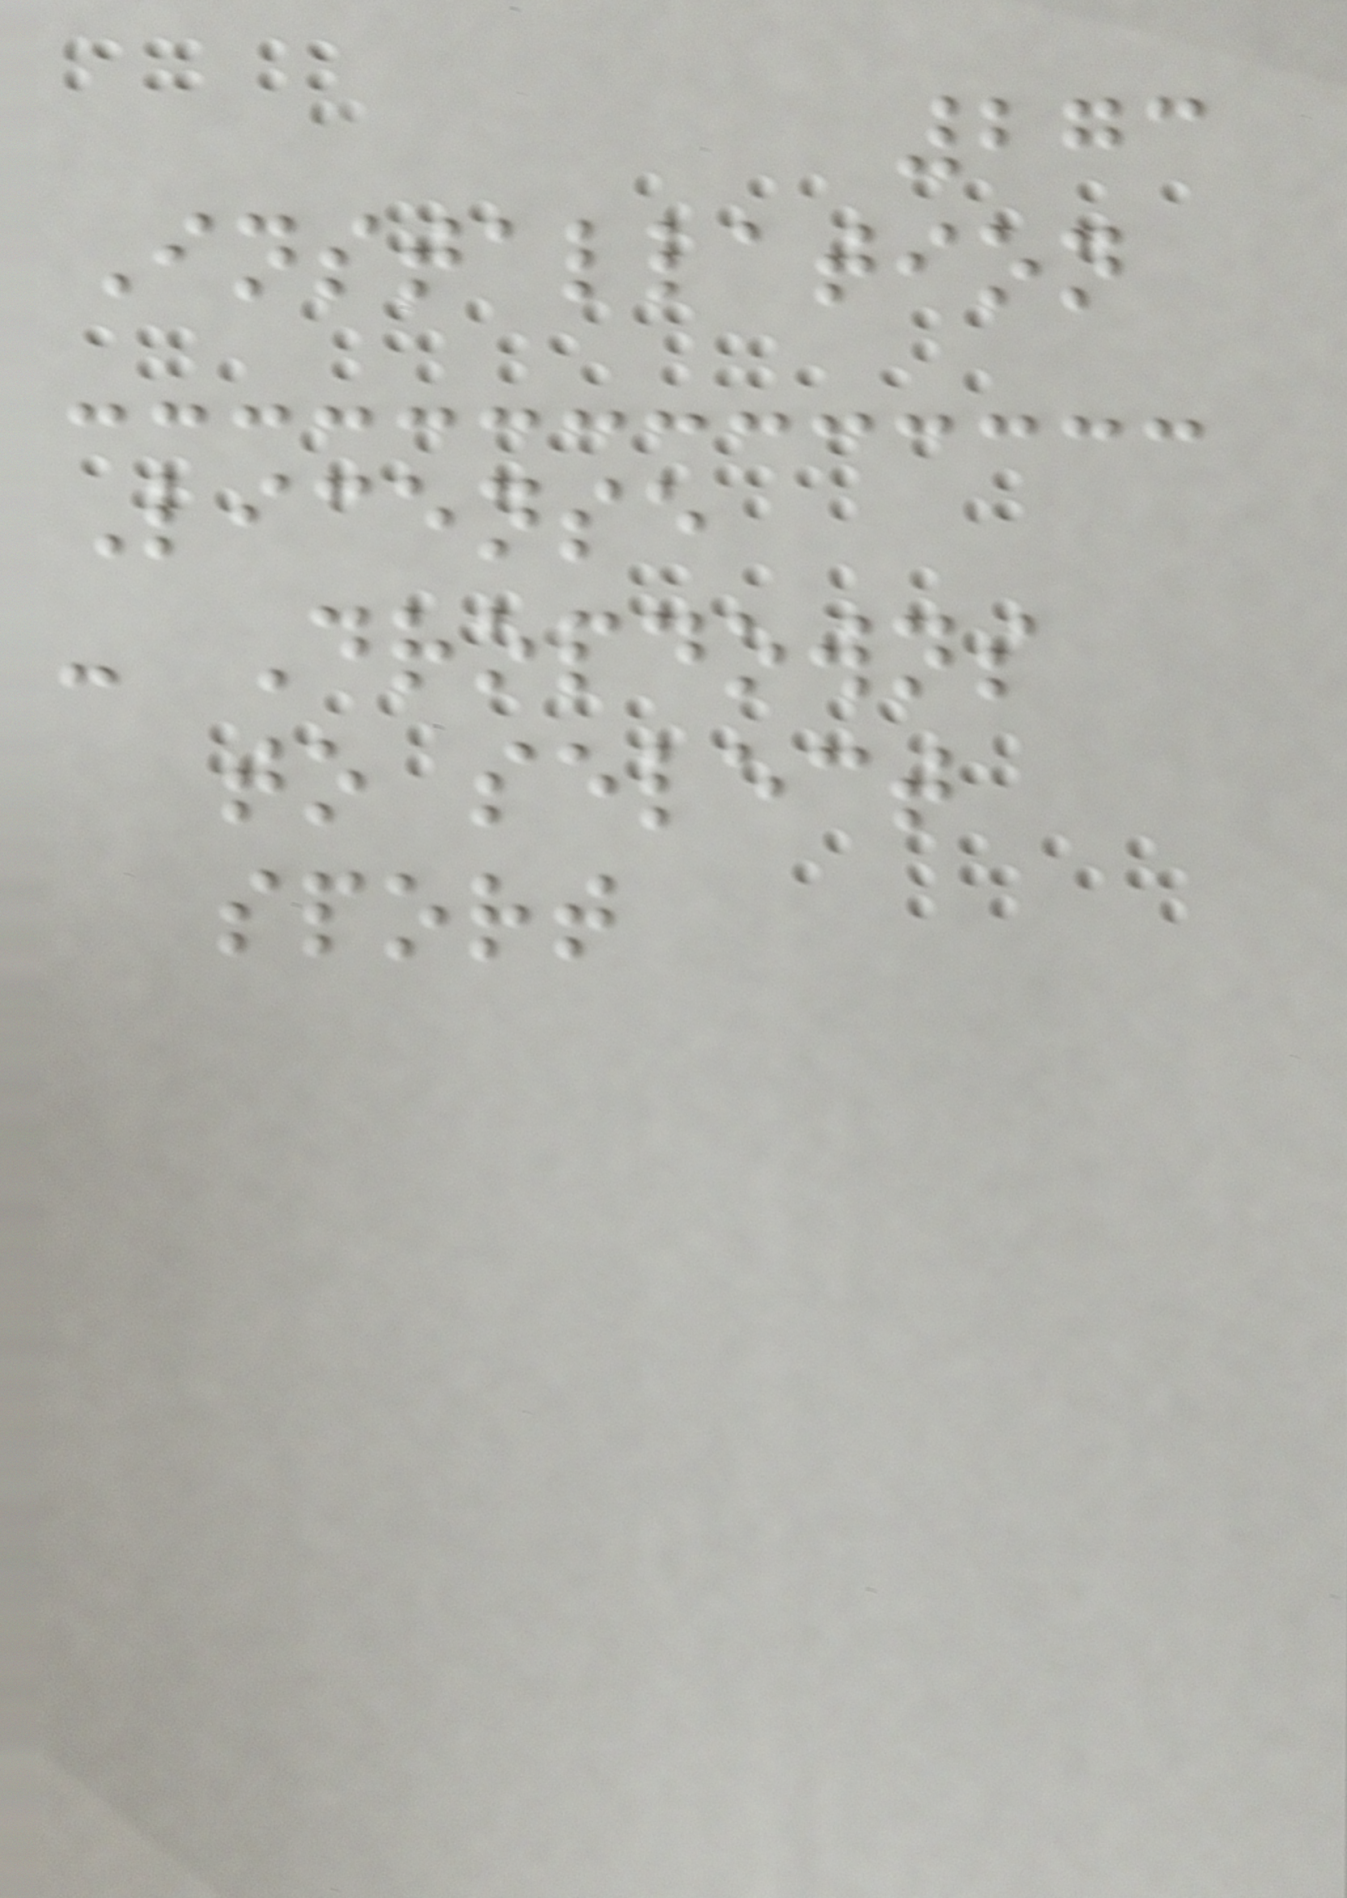273
Installation
License
- Dropdowns
to select
sport
